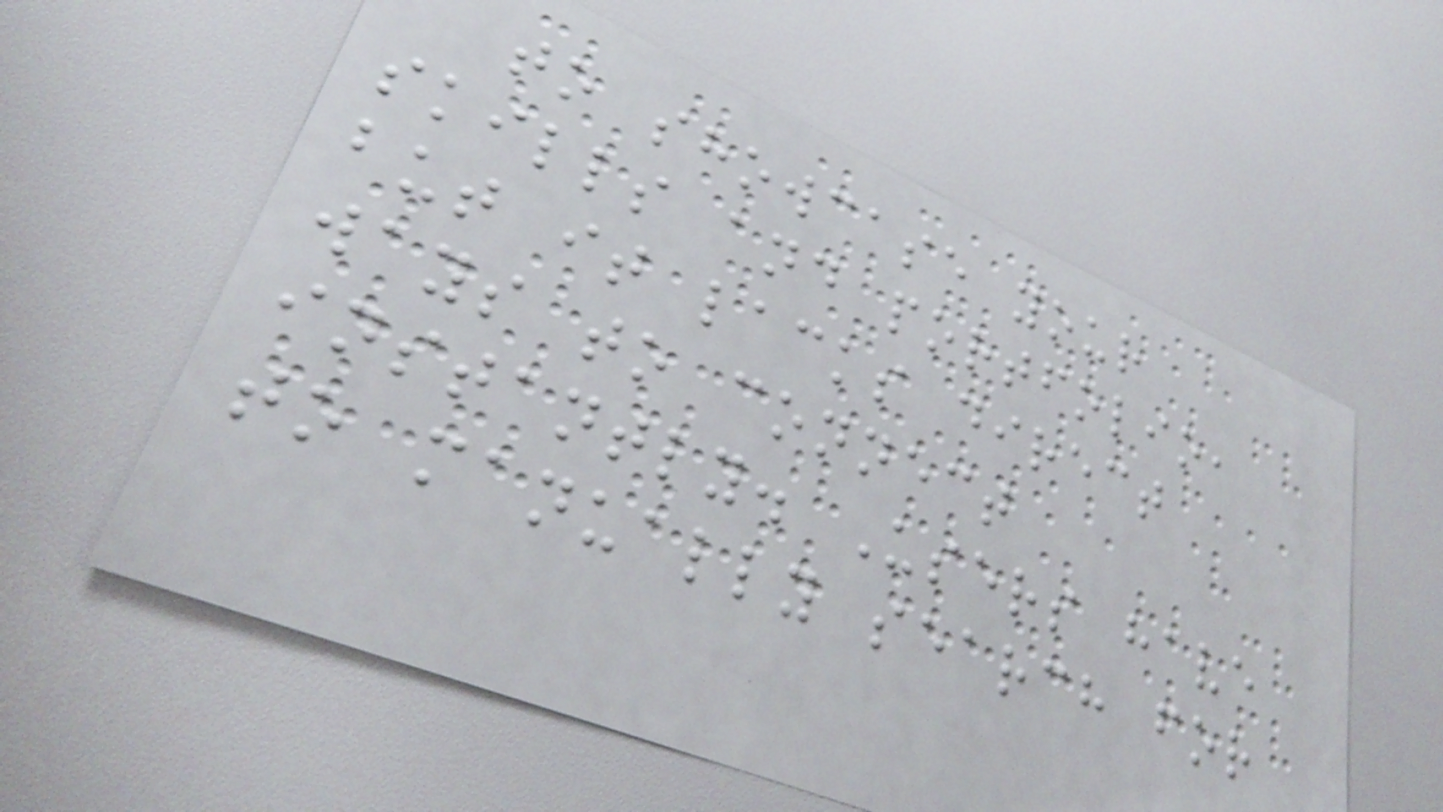to showcase your
skills and portfolio,
but it lacks direct
ways to connect
instantly. Users have
to manually search for
